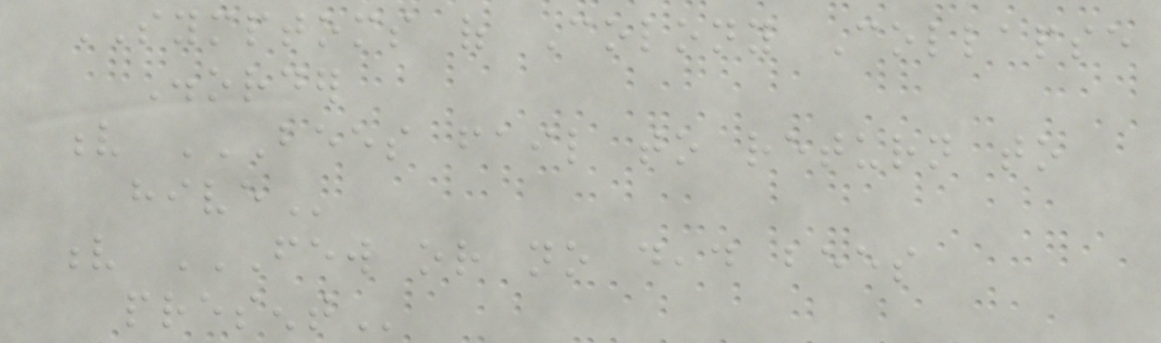SYMPTOMS of Colony Collapse
Disorder
v BEES FAIL TO RETURN TO
HIVE
v FEW OR NO DEAD BEES
PRESENT
